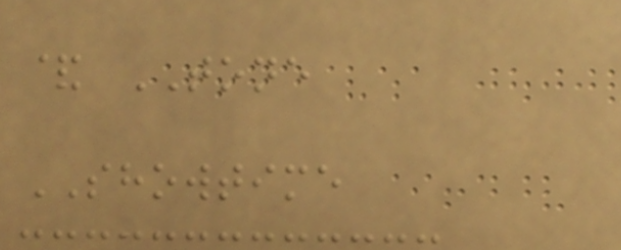& TONE
SHOWTIME
